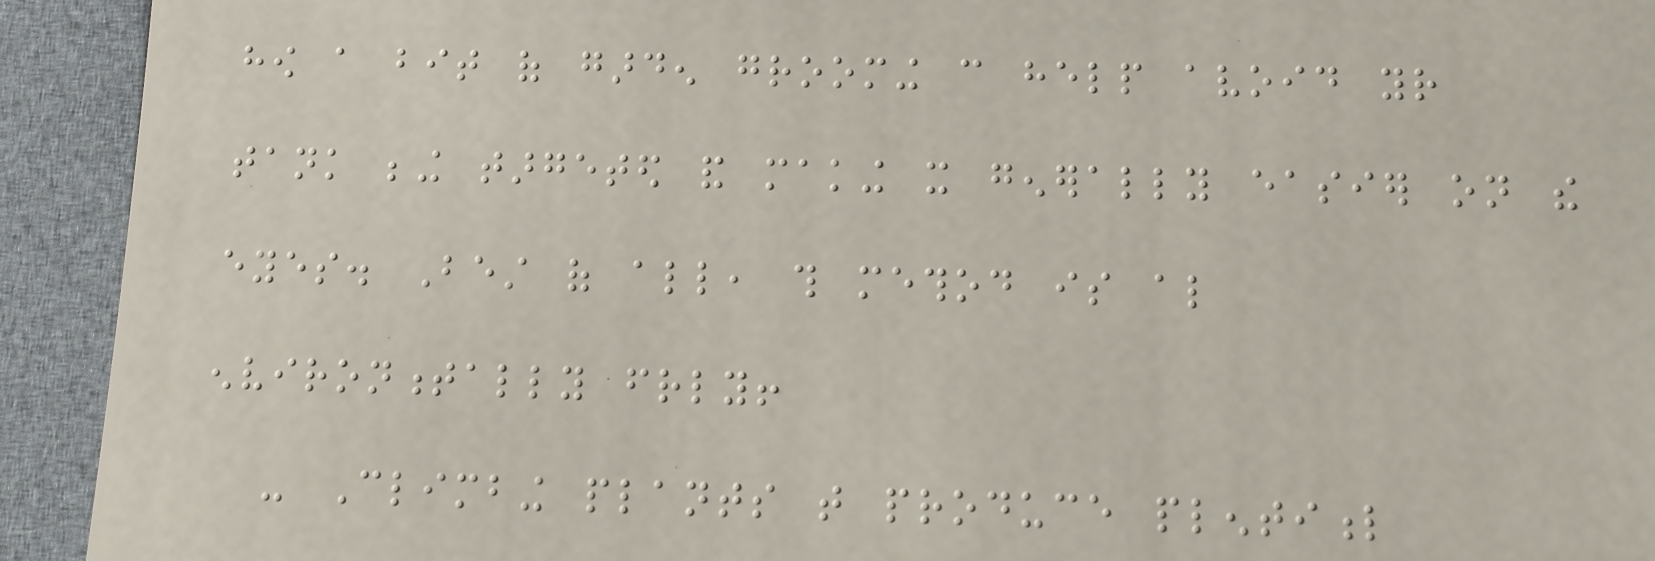how a bit of garden grooming can help avoid your
tank being targeted and making it generally easier on the
eyes. Best of all, this method is also
environmentally friendly!
- Climbing plants that produce plentiful
